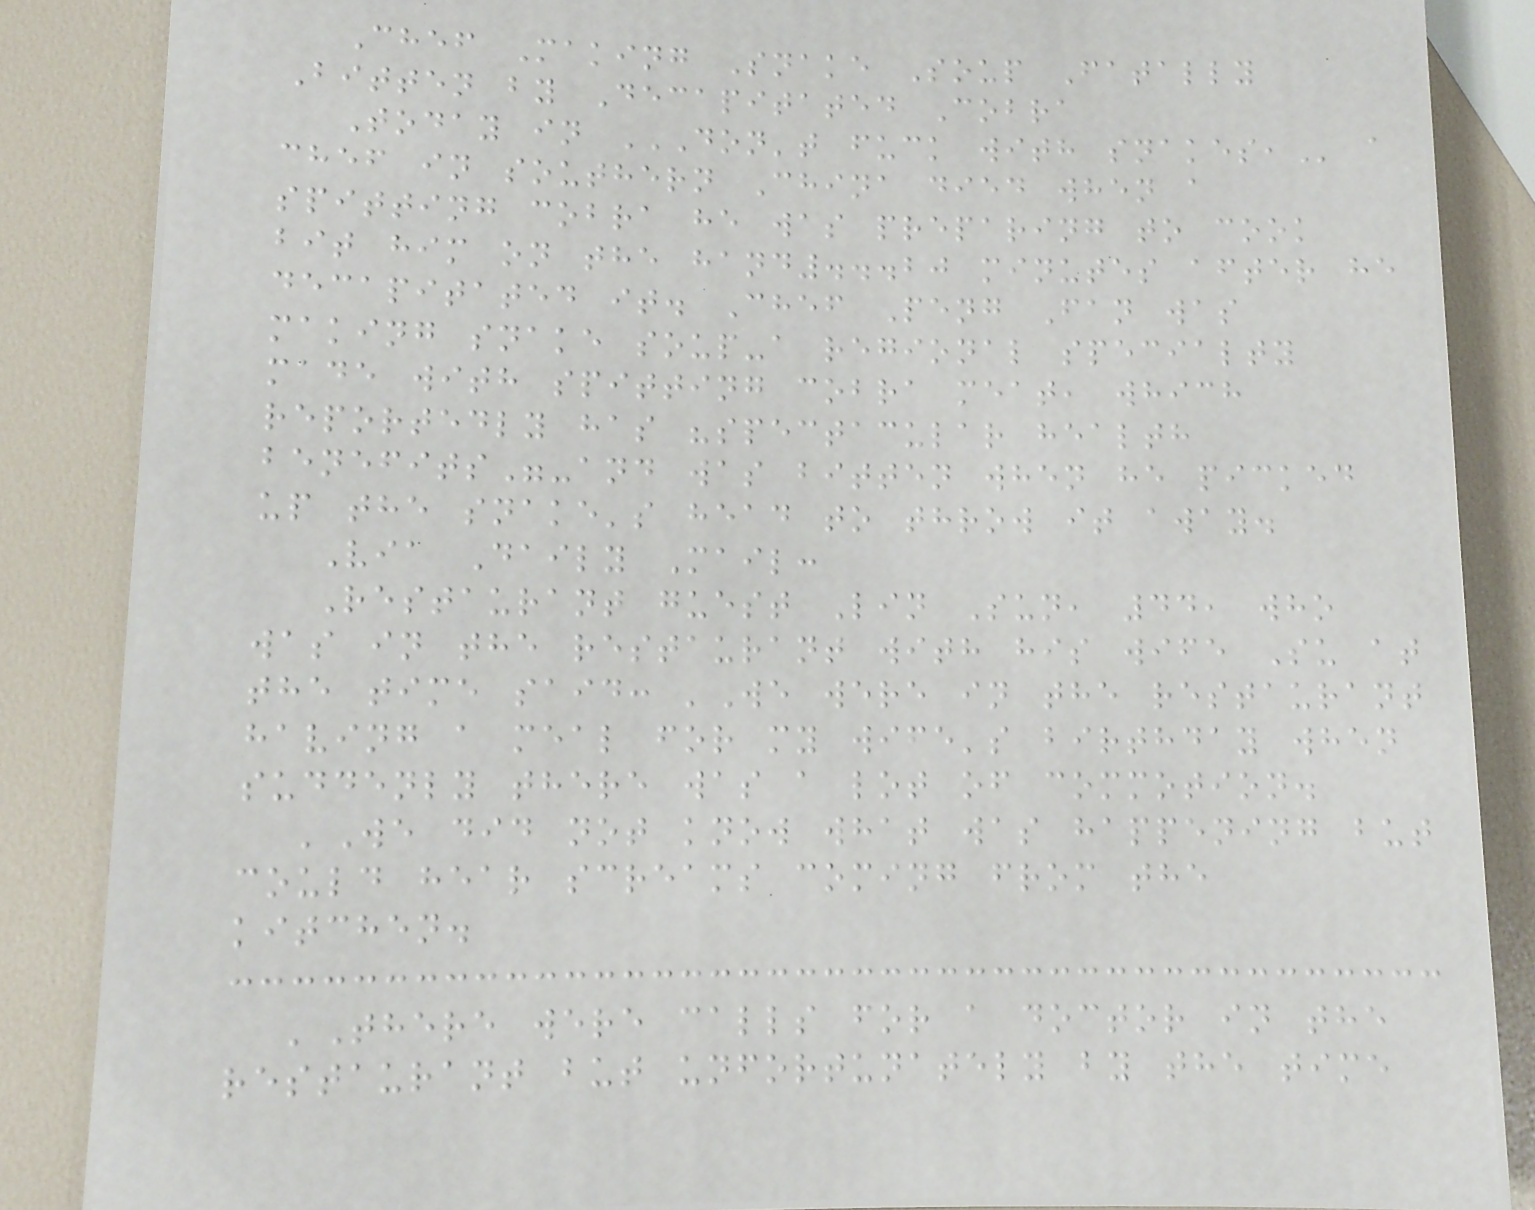Chef Making Snake Soup Fatally
Bitten by Decapitated Cobra
Today in DON'T FUCK WITH SNAKES, a
chef in southern China died when a
spitting cobra he was preparing to cook
bit him on the hand...20 minutes after he
decapitated it. Chef Peng Fan was
making snake soup-a regional specialty
made with spitting cobra meat, which
reportedly has "spectacular health
benefits"-and was bitten when he picked
up the snake's head to throw it away.
Via Daily Mail:
Restaurant guest Lin Sun, 44, who
was in the restaurant with his wife Su at
the time said: 'We were in the restaurant
having a meal for my wife's birthday when
suddenly there was a lot of commotion.
'We did not know what was happening but
could hear screams coming from the
kitchen.
'There were calls for a doctor in the
restaurant but unfortunately by the time
